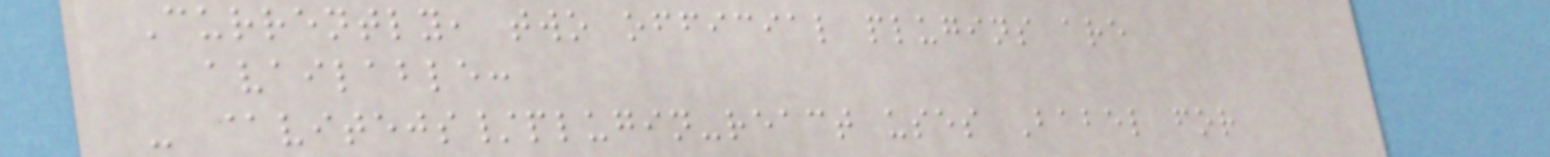Currently, two official plugins are
available:
- @vitejs/plugin-react uses Babel for
